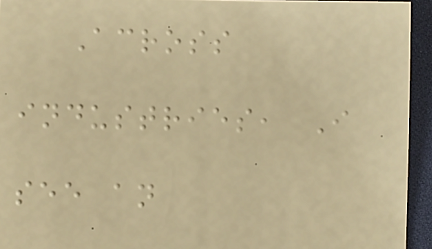Across
industries, I
see an
